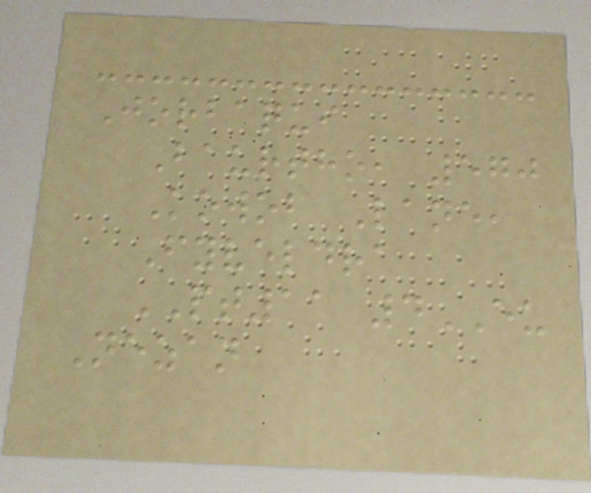Jorbaqui
Baurtho, 570
Kowob Lane,
Fyveldra
PT11 4EU
Nezan
